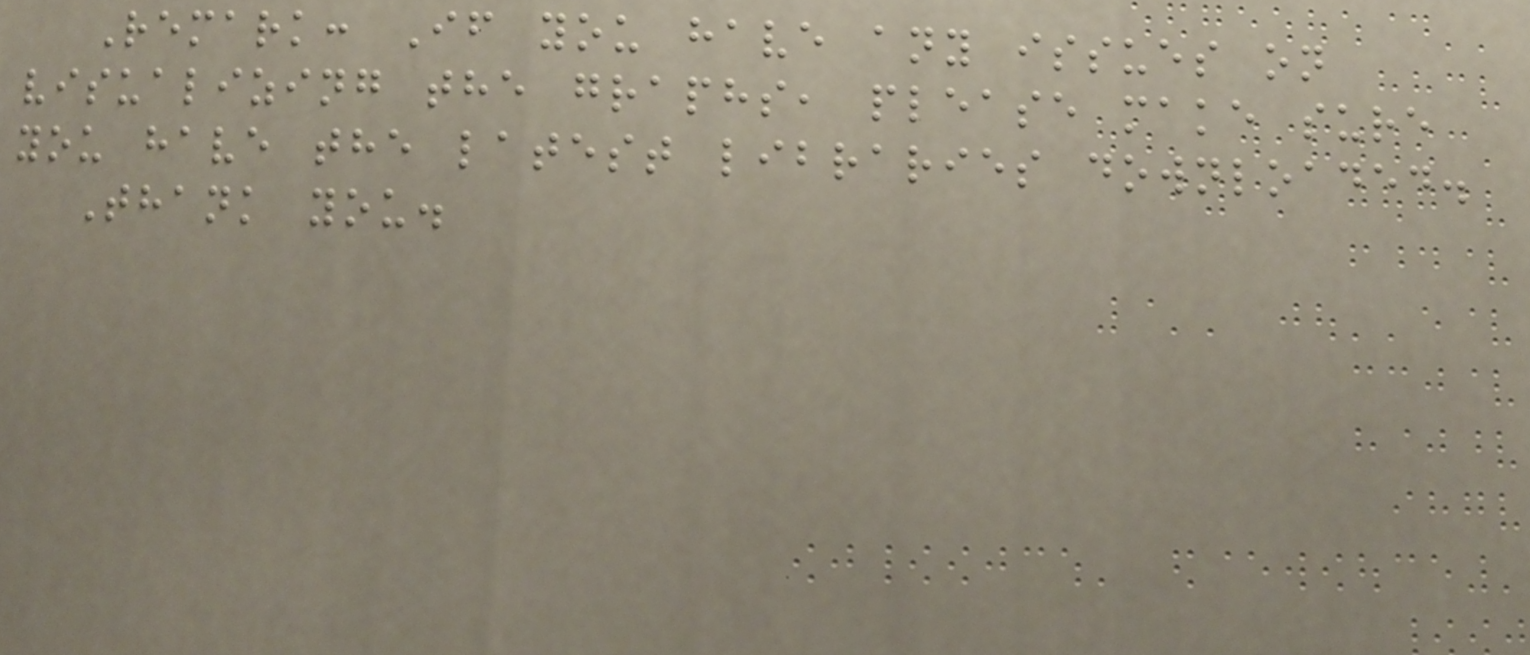Remark: If you have any issues on
visualizing the graphs, please make sure
you have the latest libraries downloaded.
Thank you.
